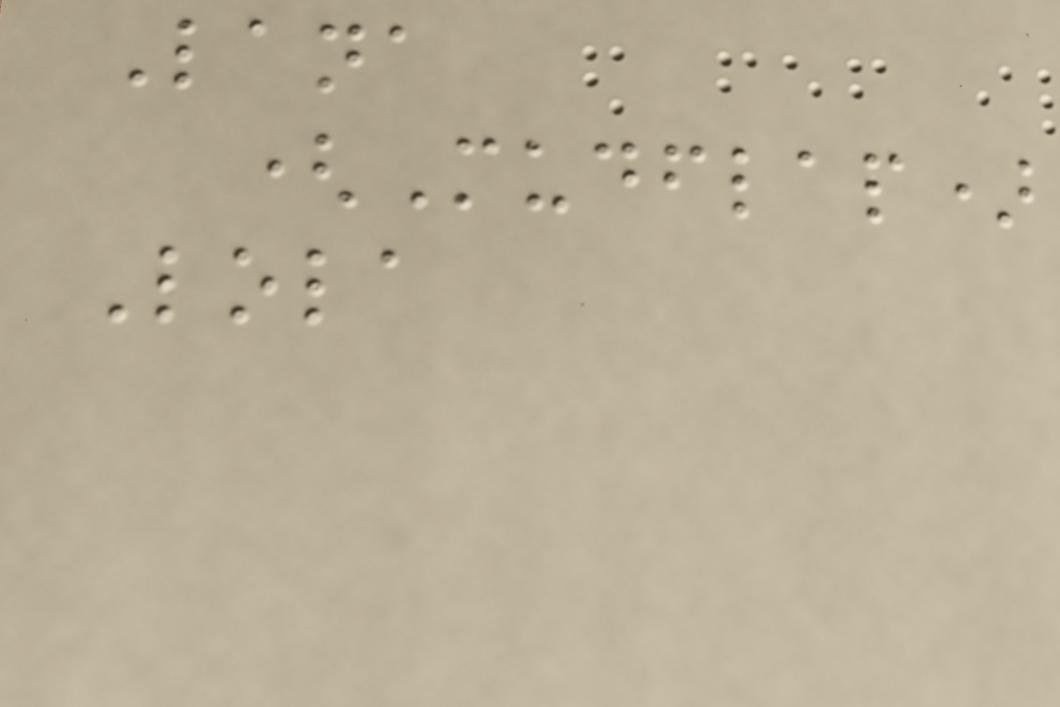Lana
(Mudflap)
Lola
